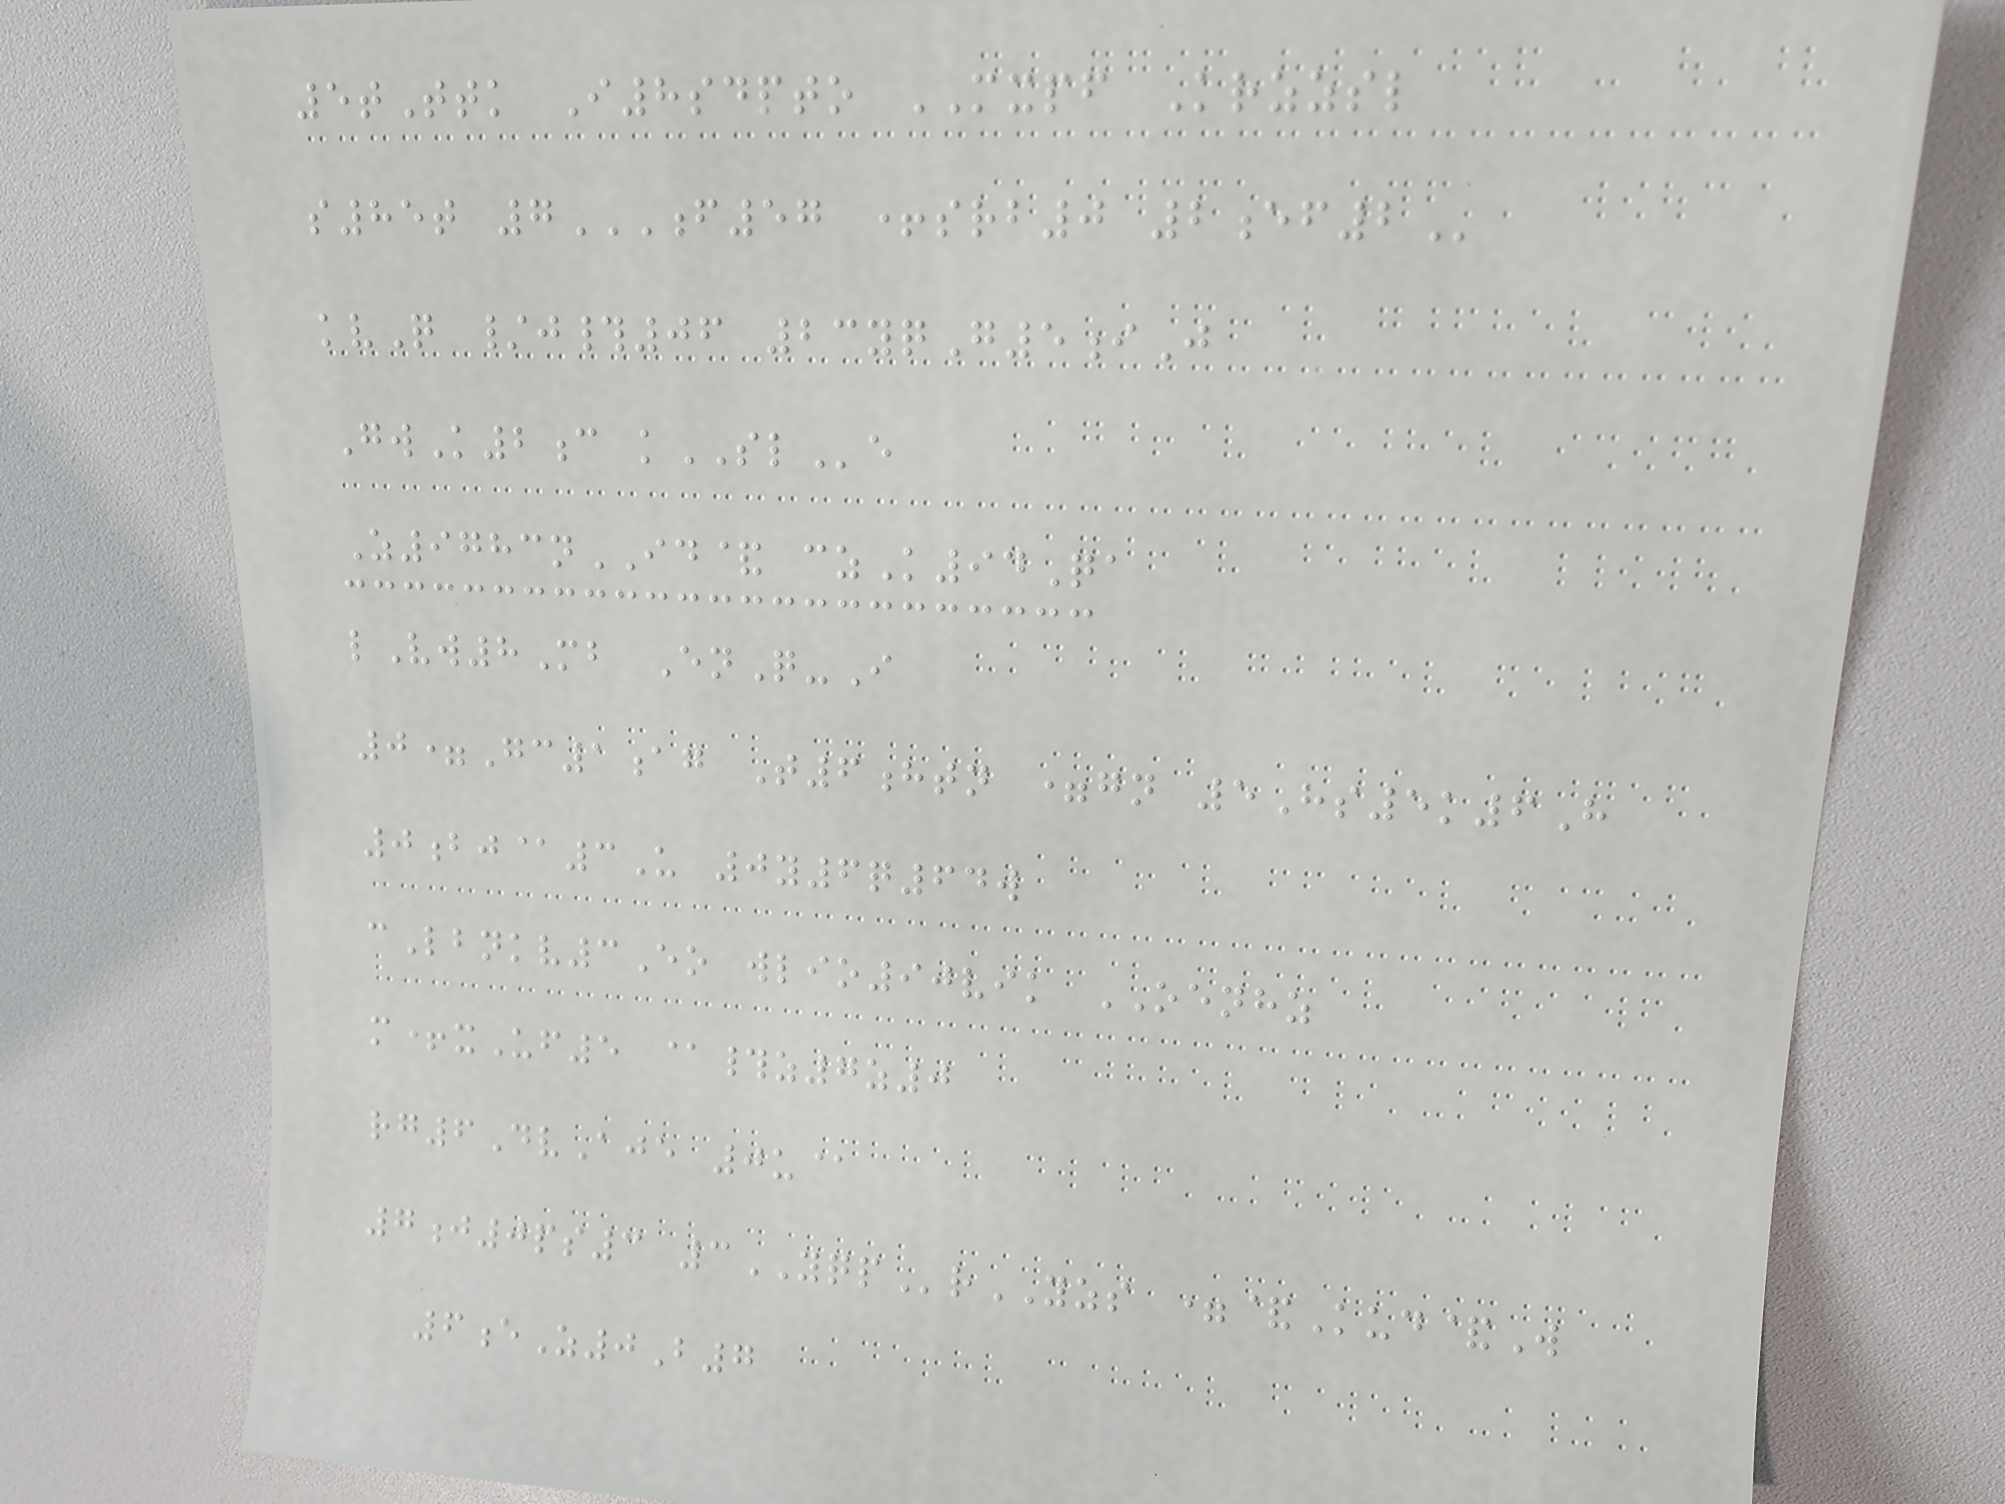5tTtk I8sdpto MXPF Krzzsl
s85t 7F57 +SRB0 2EF2
kvQ /j#06 23yqG5iJ
GwK2c kSLe
Z9783nID& czK94Qa
lVw8Mb EnQ-I
0=Gc1ag T6htn =gn 5Hs5k6H
0bj@3U 0y6q64w
cLbnkv3Eo wlio90vik OENHZ
m+xUf5 @#z7z0
rg6DvAje 0u@
7j0ps3 3YQPrYZS =&Kud&W
6eZ0B7
